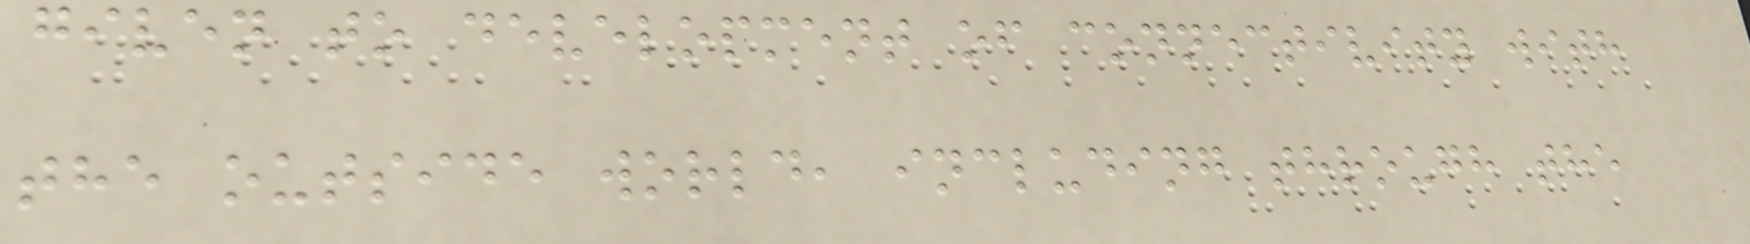given to development of connectivity with
the outside world, including through the
